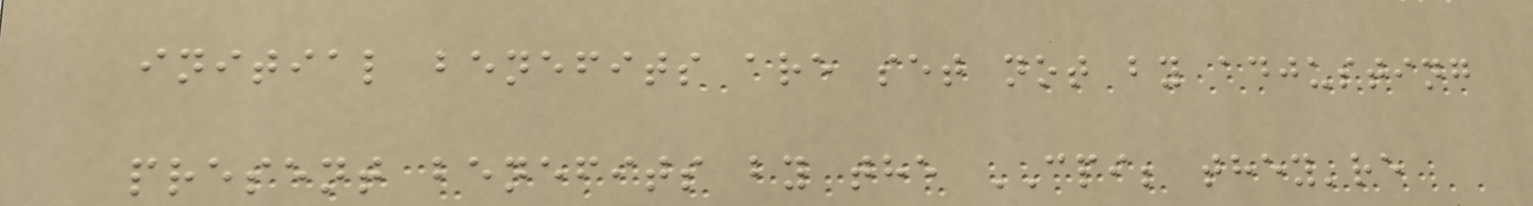initial benefits are set not by adjusting
present benefits by the CPI; they're
